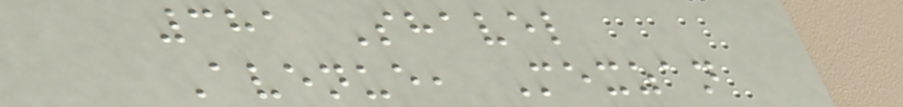381 Shavel
Avenue, Mexzan
